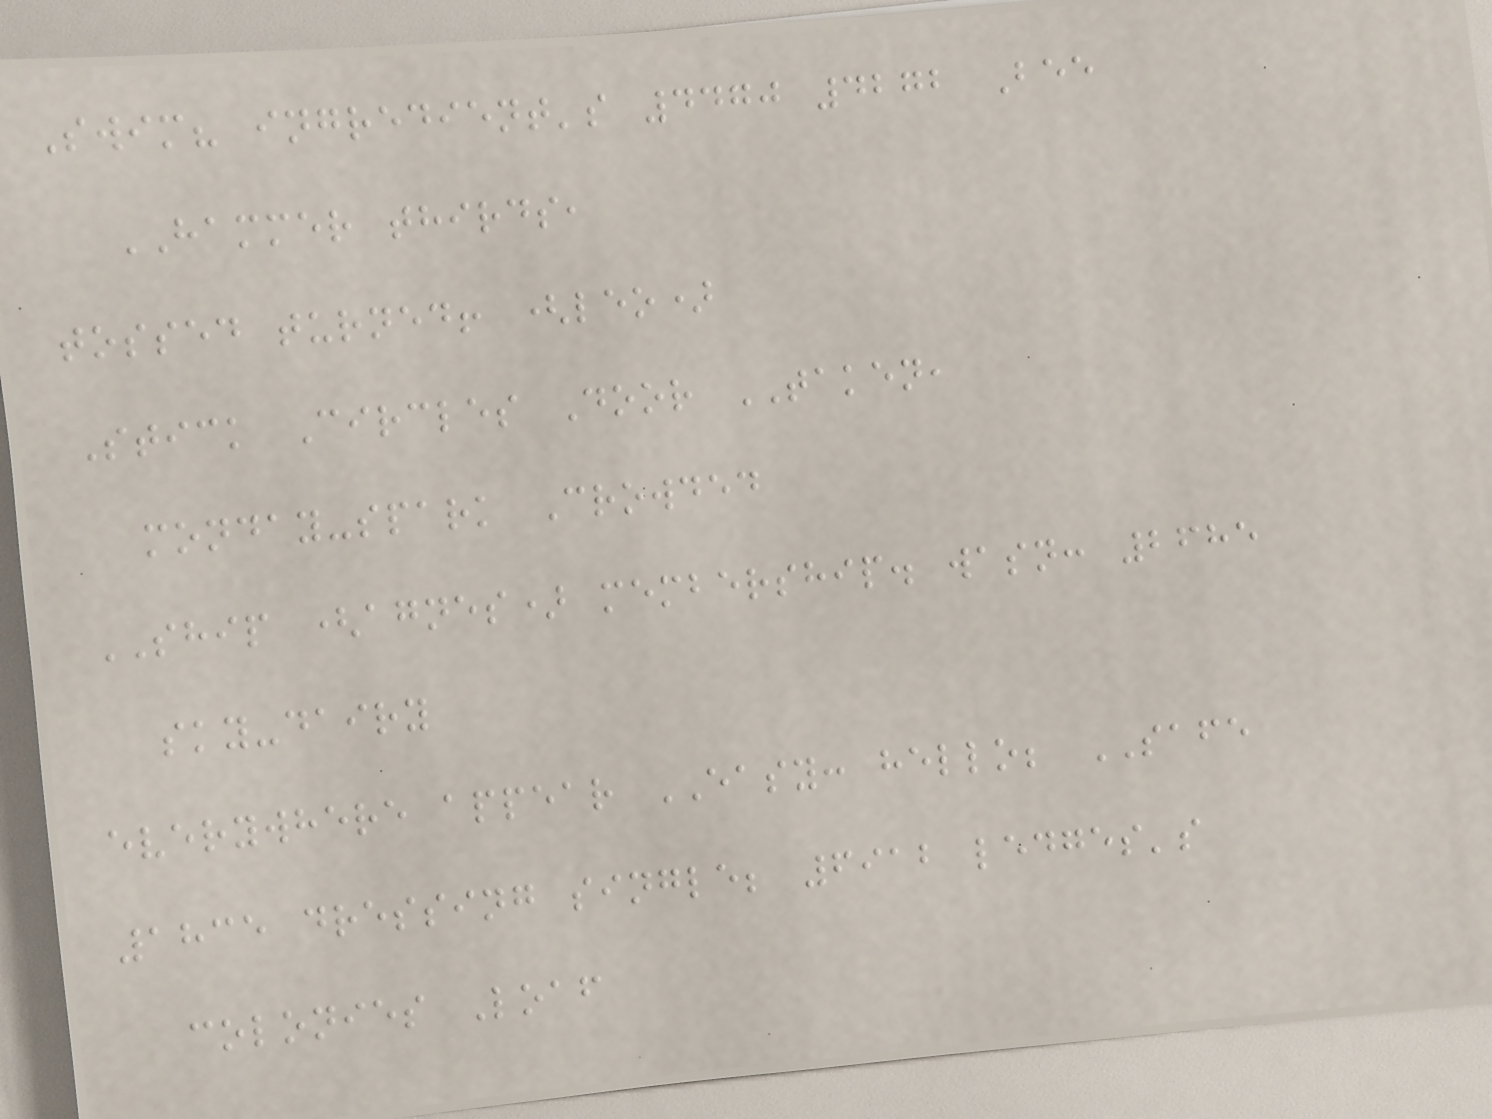Swim? ingredient's 4470 4272 Bee
HAMMER thirds,
tossed turned! (leo)
Stick Circles Door TAKEN,
monday-spark Crowded
SHIP (agnes) membership. wasn: 2685
sky-dairy
everywhere appear EASY: hello; SAFE
1835 dressing single; 6912 ledges's
colonies Loaf
